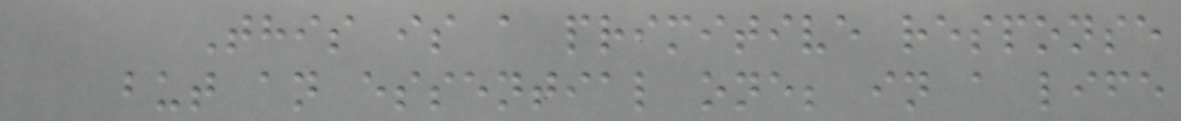This is a primitive response
but an essential one; in a life
